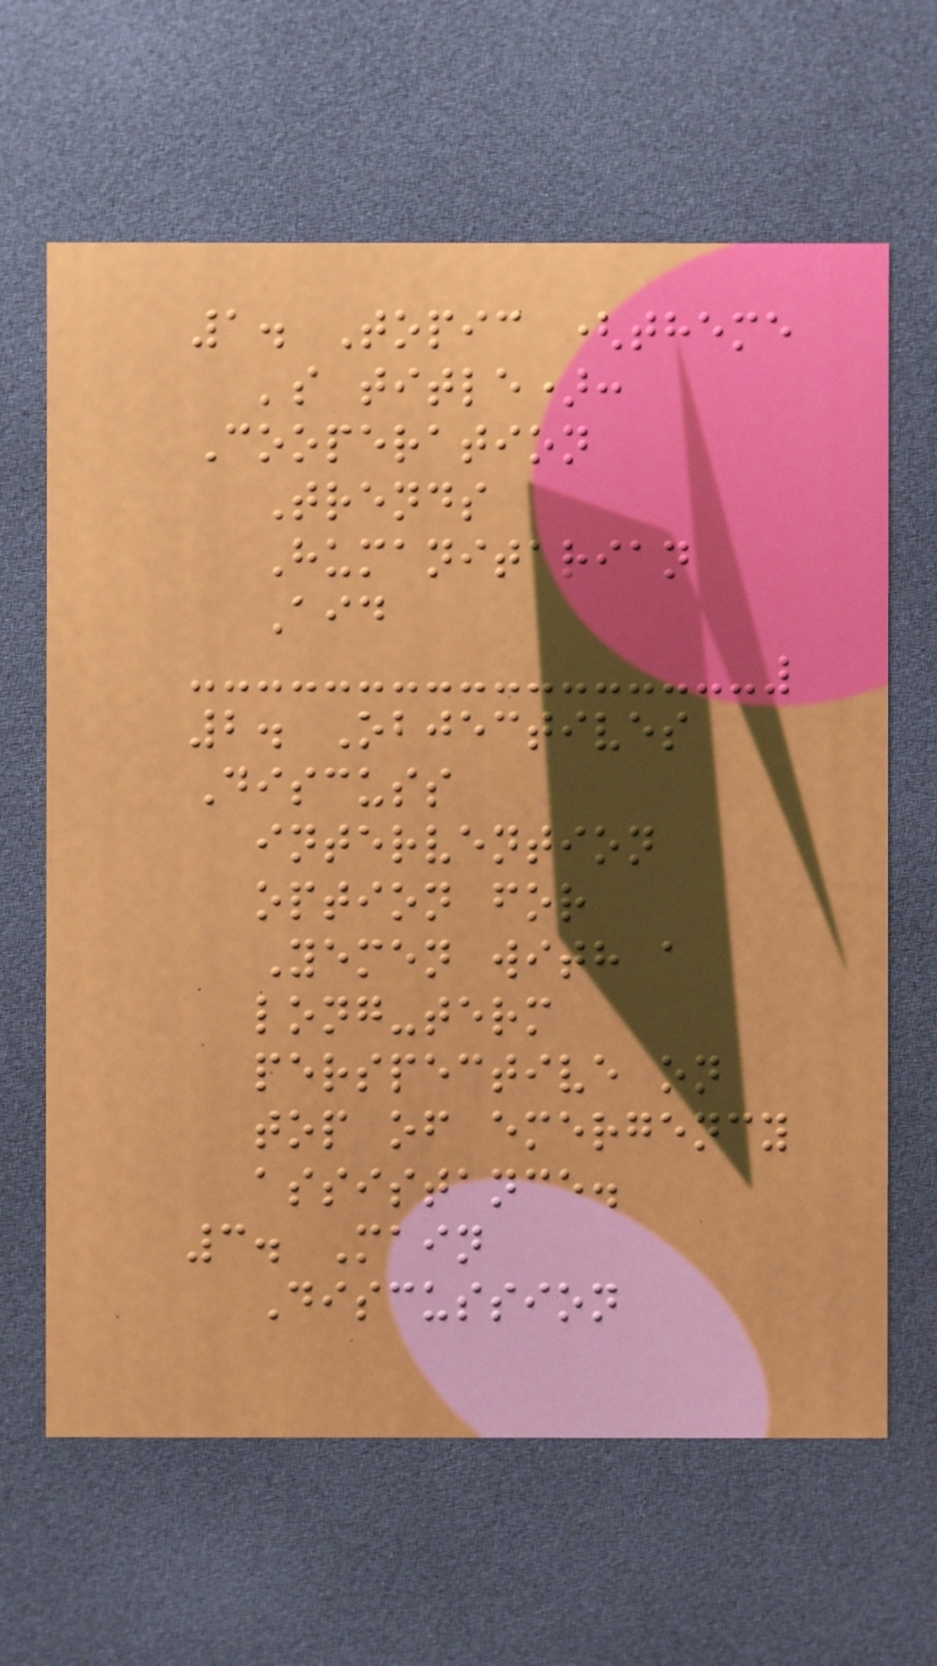1. Topic (theme
's title):
Cooperation
Trends
Humanitarian
Aid
2. Objectives
Discuss
intervention
option for
Yemen with a
long-term
perspective on
top of emergency
assistance.
3. Main
Discussion
